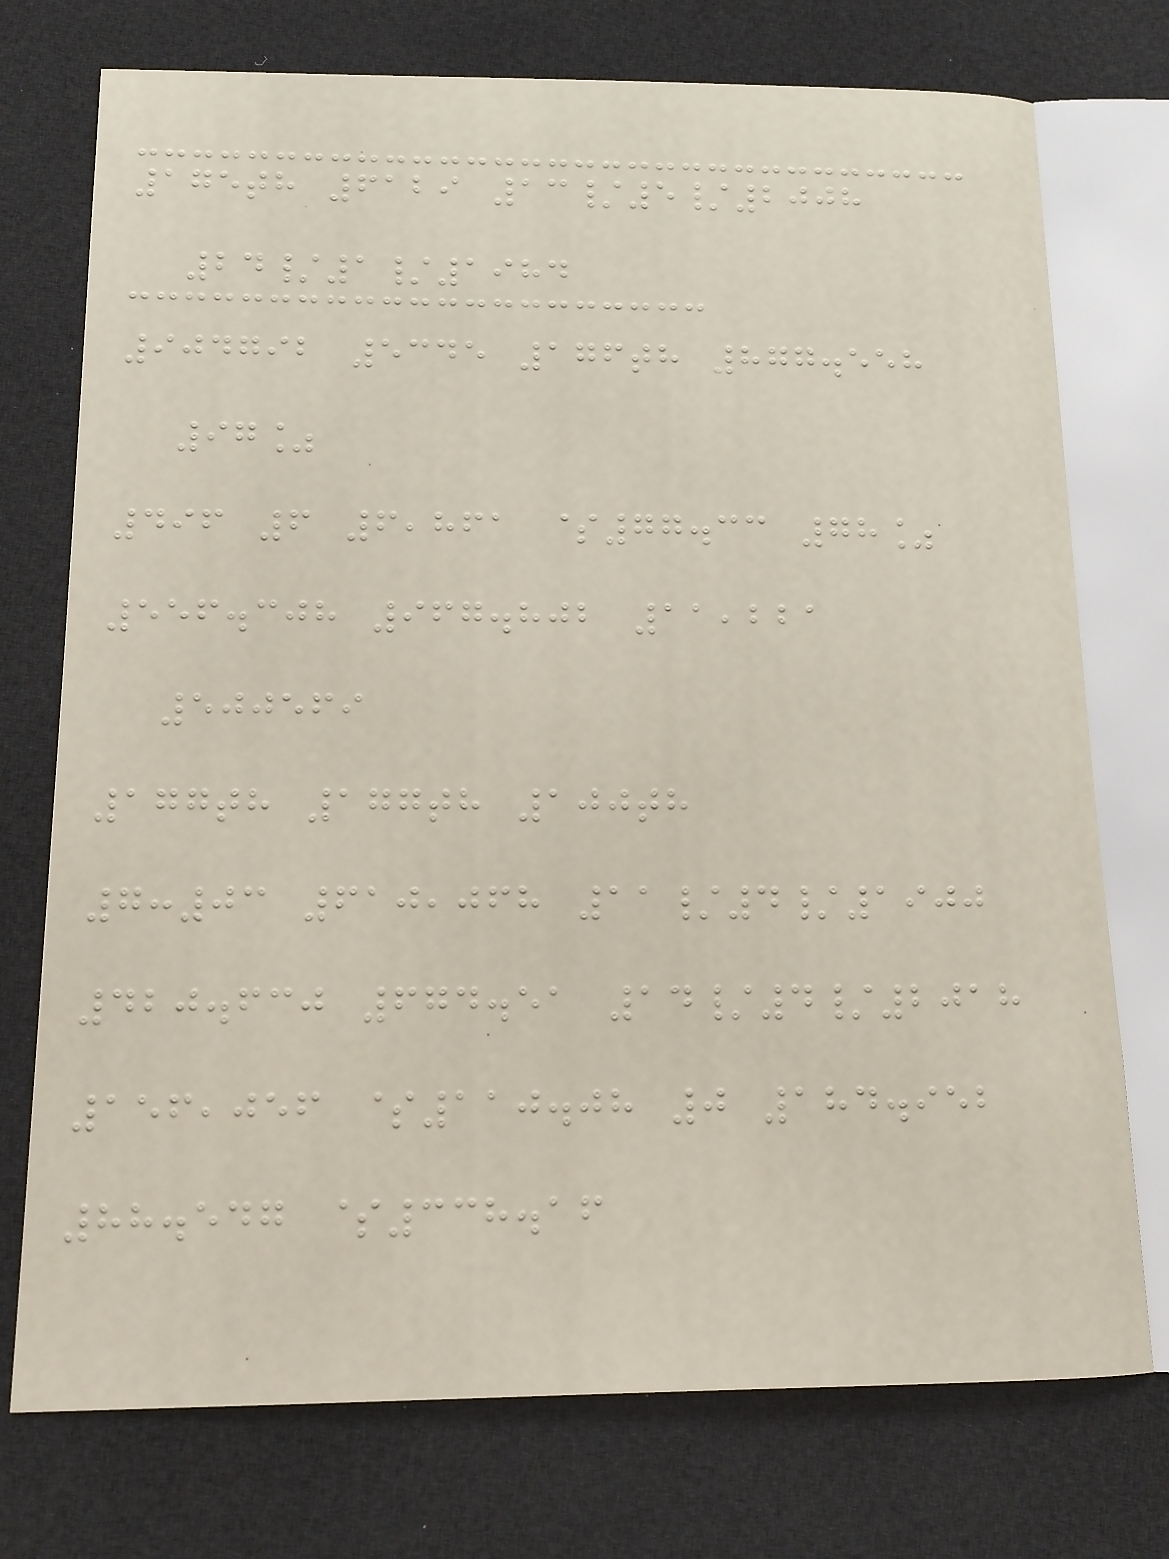175th 6129 13/5/2008
24/1/1984
904792 5345 176th 877.558
97%
496 6 6,861 $77.33 78%
556.308 967.802 11,221
500569
177th 177th 100th
7:03 610,068 11/4/1900
420.630 674.51 14/4/2018
156,056 $110.08 0 184.952
88.547 $338.16
